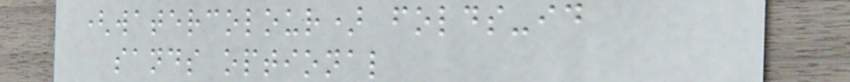(watercolour) folds-id
sands optional
